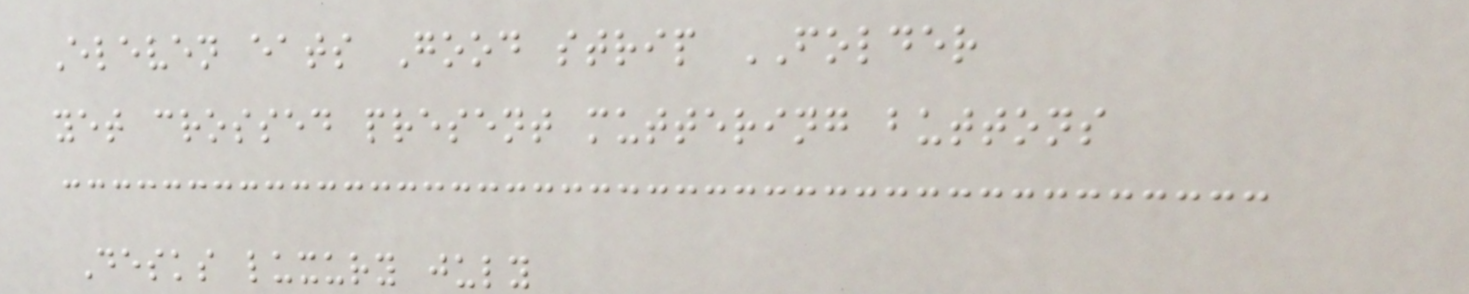Eleven eats Good strip FOLDER
yet crossed present muttering buttons
Desks luxury july
